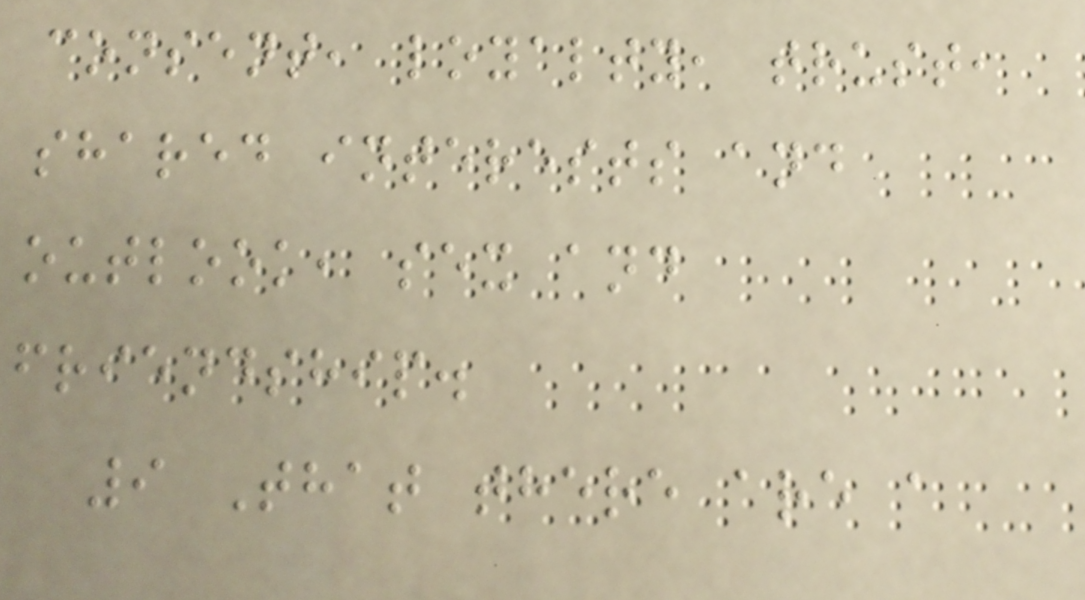consent, loyalty, trust,
shared interests and
outlook, sex and
friendship.
9 That there are a
